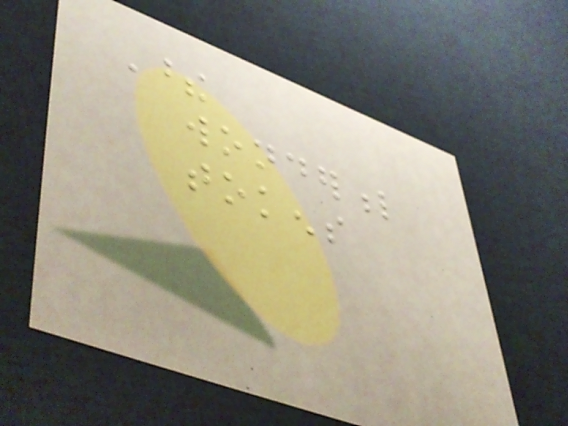These
wonderful
tokens
